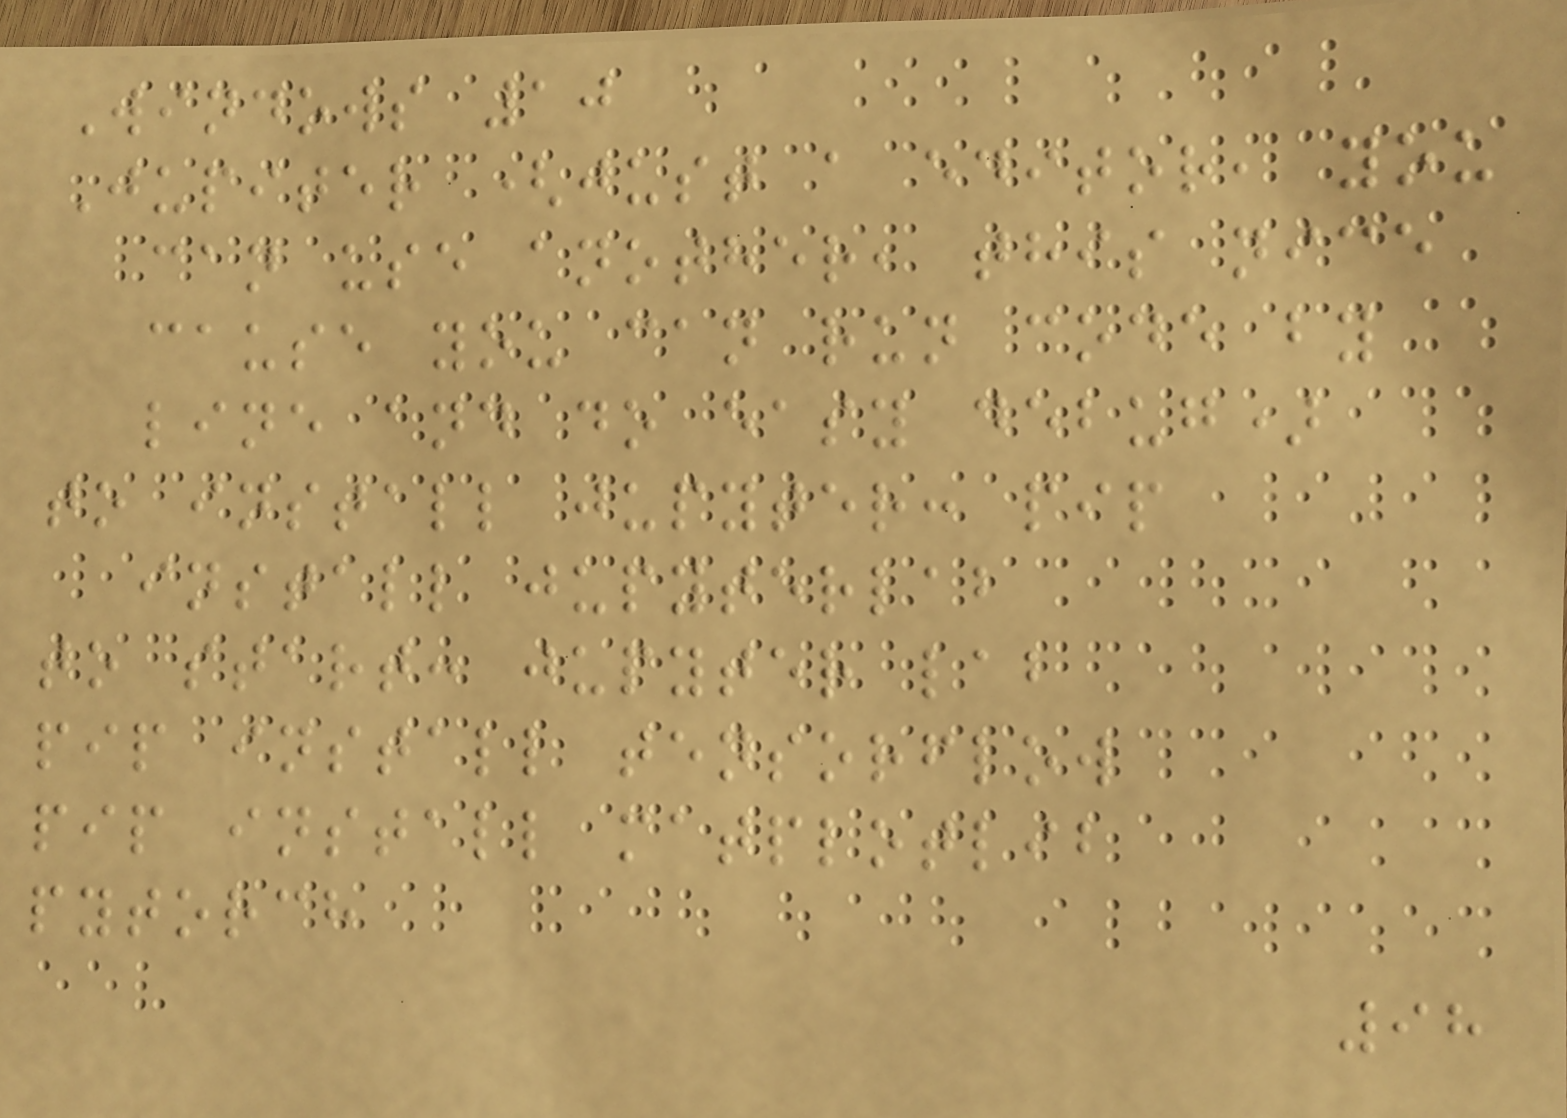Windows 10
Jupiter (just a editor, you
can use another, this nice
cause you can run code by
line and do easy debug)
to install jupyter: pip
install jupyterlab
to start: jupyter lab
pip install tensorflow
pip install matplotlib
pytorch
98
